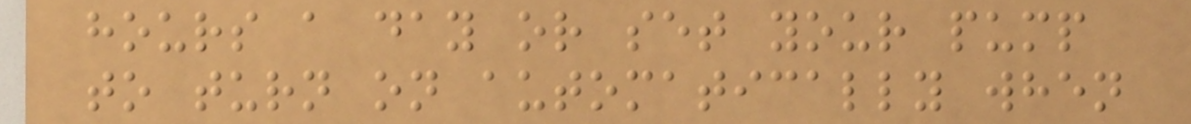hours a day or set your pump
to turn on automatically when
